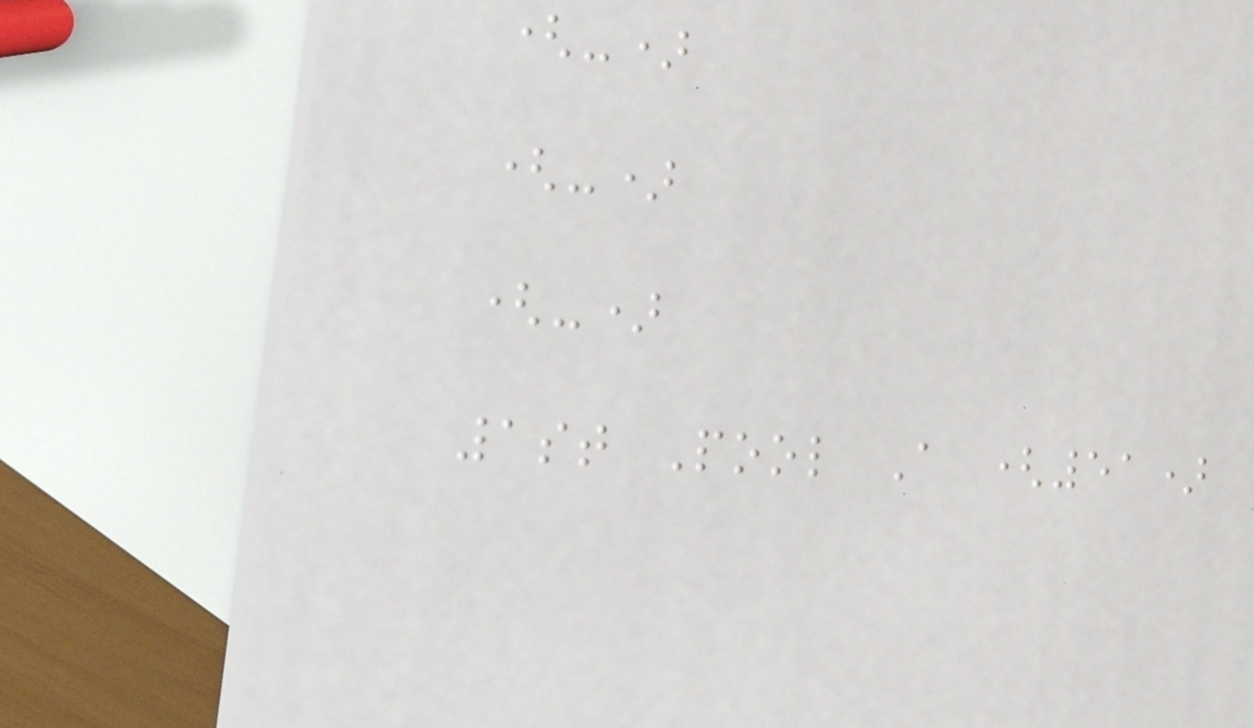(-)
(-)
(-)
1st Pool A (51)
